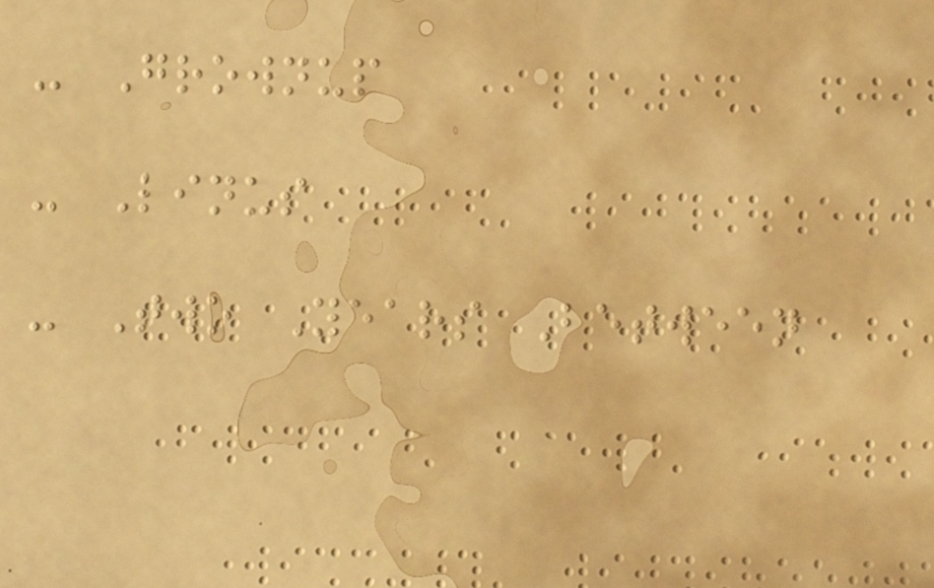- Grownup
- Linus
- Two Years Between
